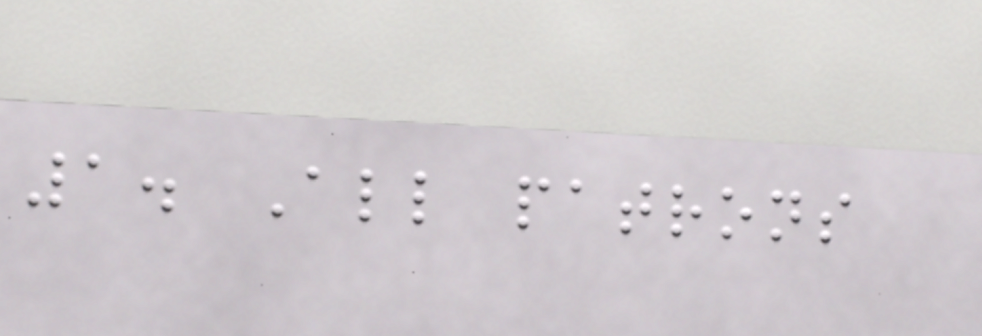1. All patrons
